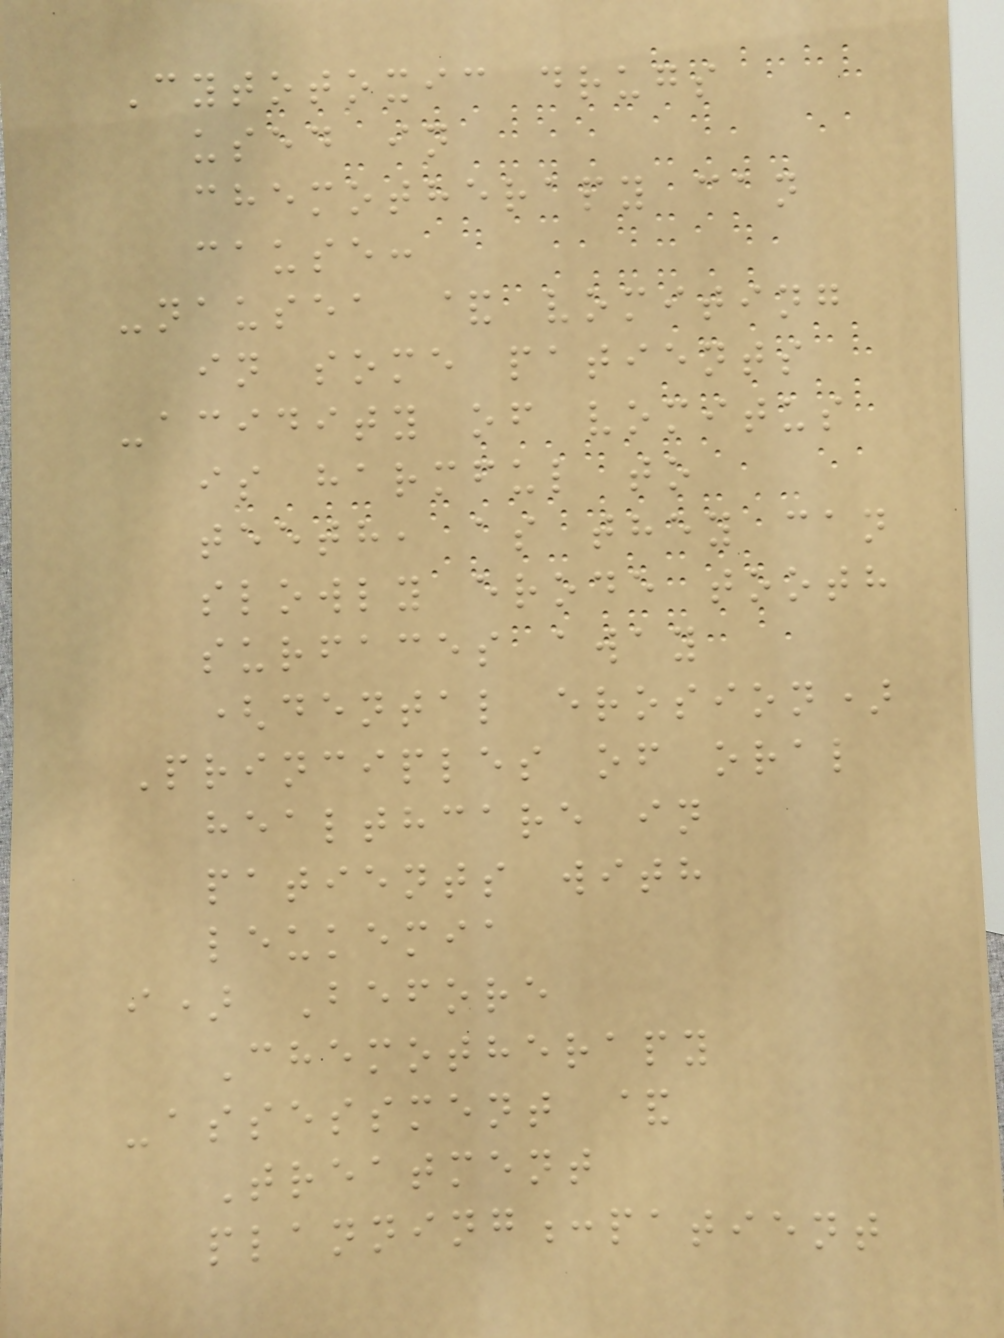Cytotoxic drugs
used in
chemotherapy can
cause:
-nausea & vomiting
in some patients
-acidity of vomitus
is harmful to
teeth, as they can
slowly erode tooth
surfaces away
(dental erosion)
Principles of oral
healthcare in
patients with
leukemia
i) Before
Chemotherapy
-assessment &
Treatment
planning:patient
